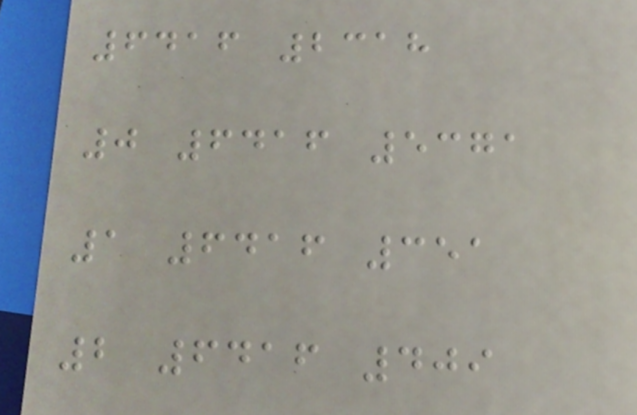6416 2318
0 6416 5371
1 6416 351
2 6416 409
